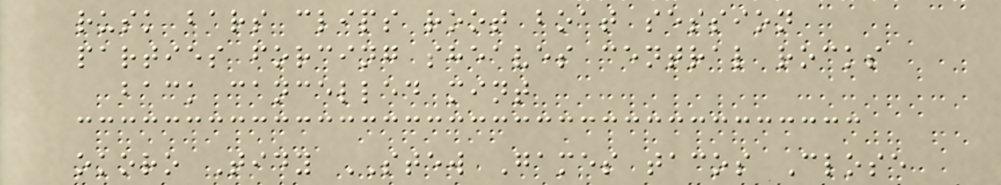rusk bars clips root boat session
parties forcing sheaves central rocks
back cancelled mint
okoro Tidy STEW Games tacos Close
